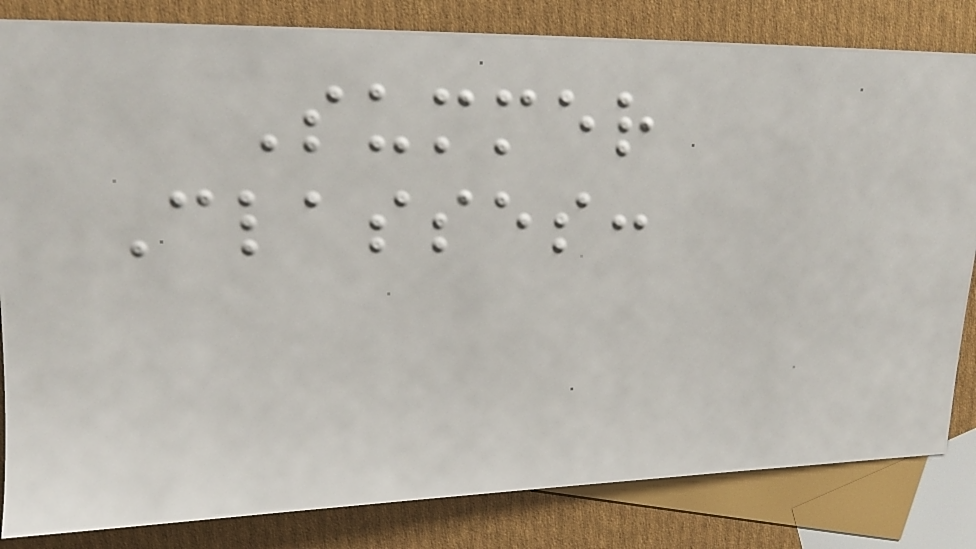Summer
Classes:
